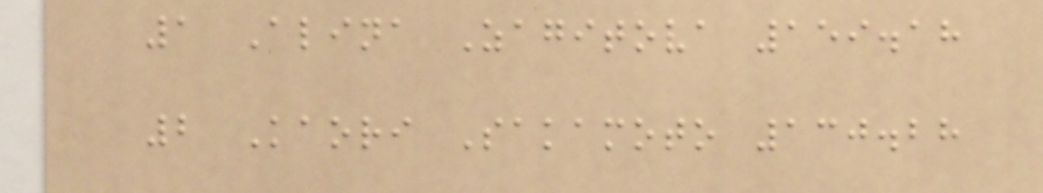1 Alina Zagitova 159.18
2 Kaori Sakamoto 130.28
